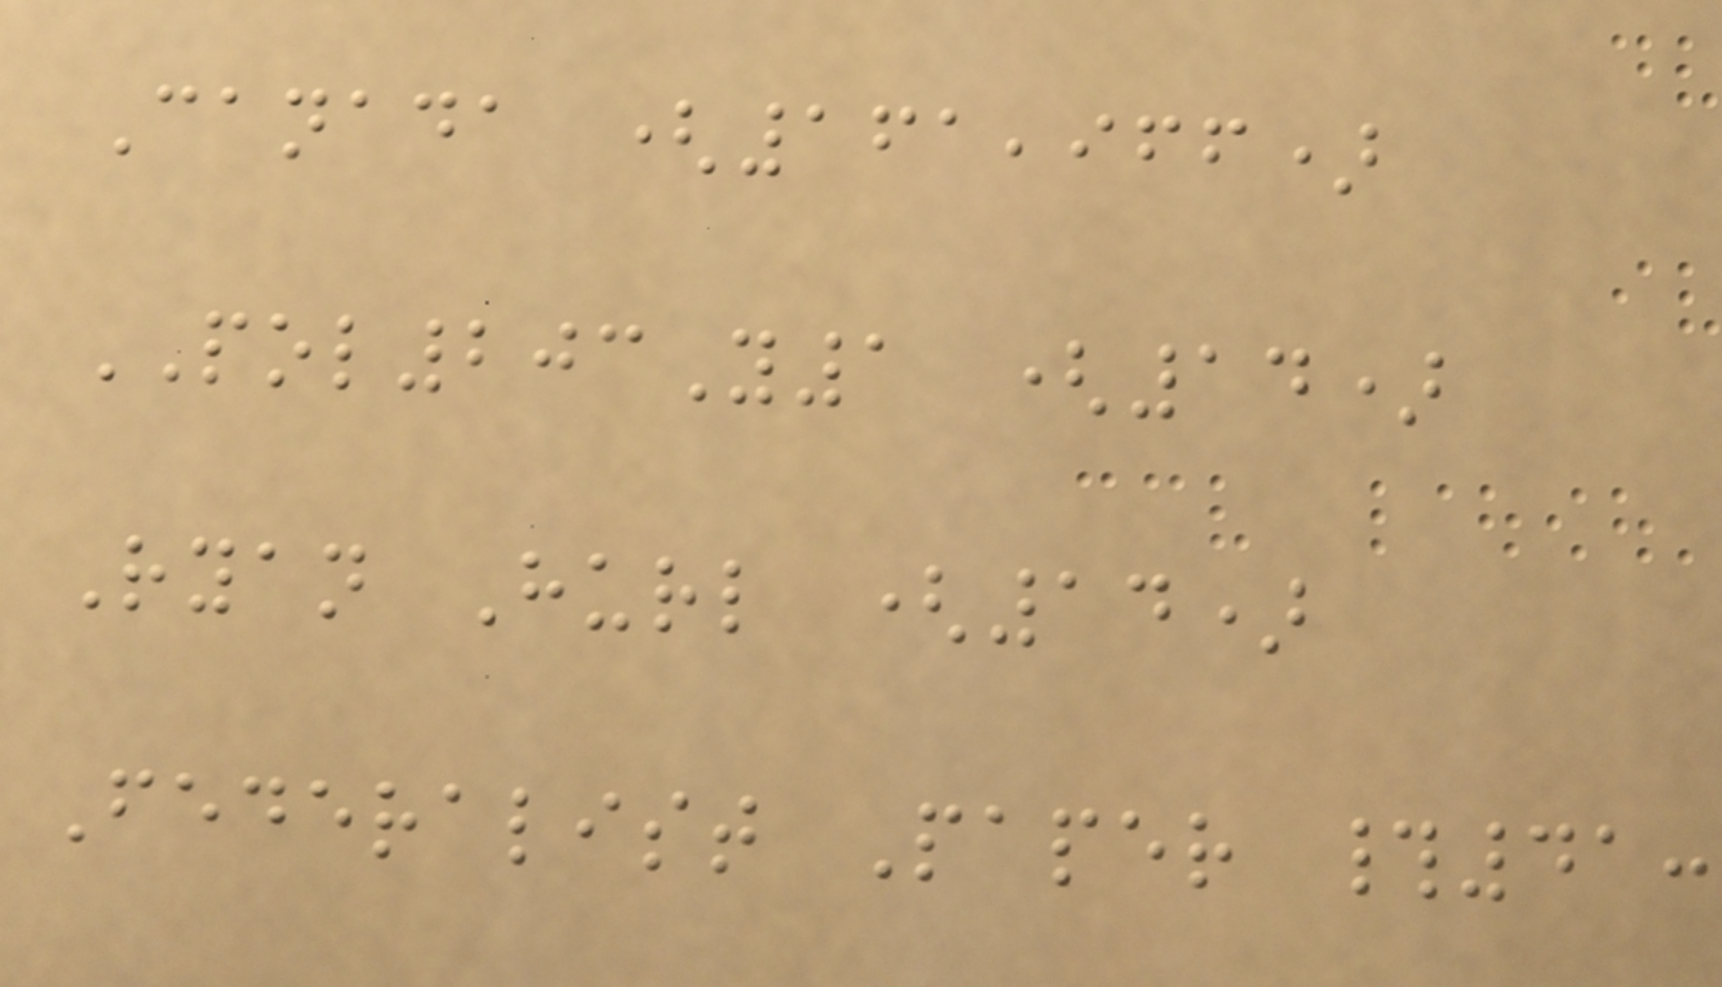Canada (161,966)
POL203Y1 (14)
Ryan Hurl (14)
Federalist Paper #41:
